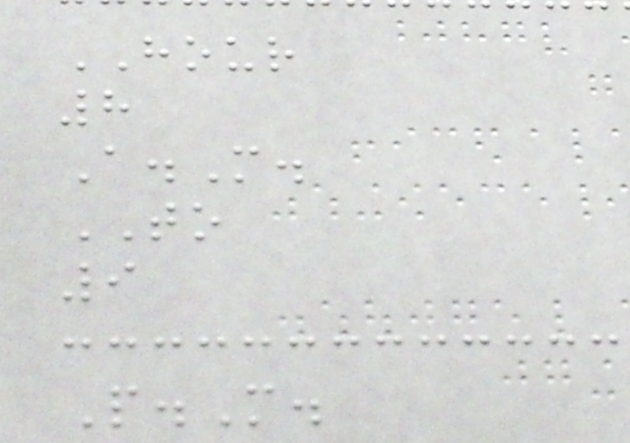HOUR
8
A.M.
TO
9
P.M.
